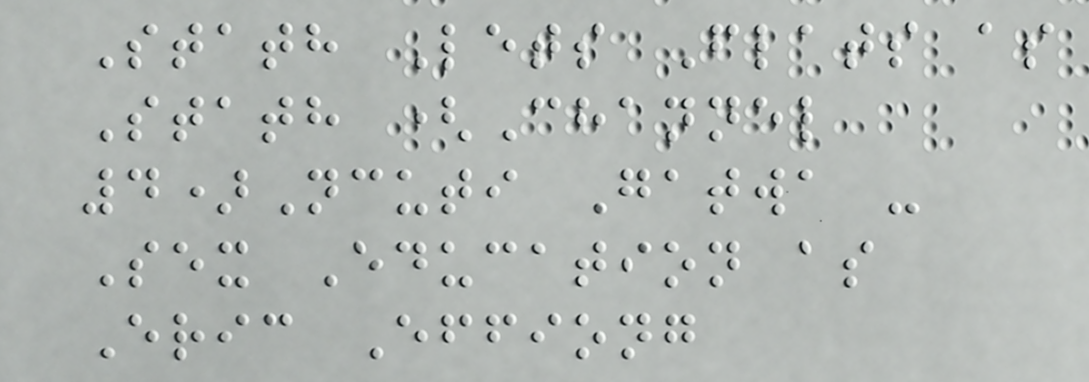Stath Lets Flats as
Stath (Channel
4)Ncuti Gatwa -
Sex Education as
Eric Effiong
